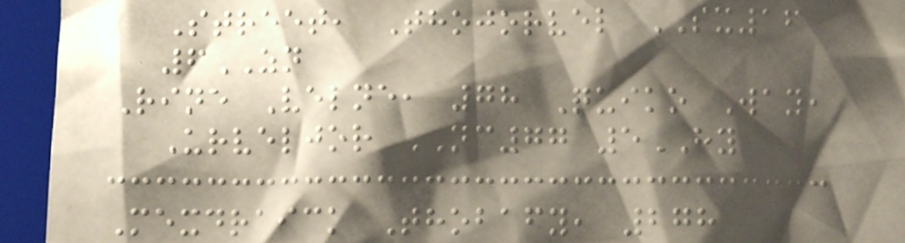Street, Thojorvel SX16
6ZN
Rine Velne, 78 Quiko Way,
Urveljor NC77 5HY
Mexdraick Thobafy, 278
